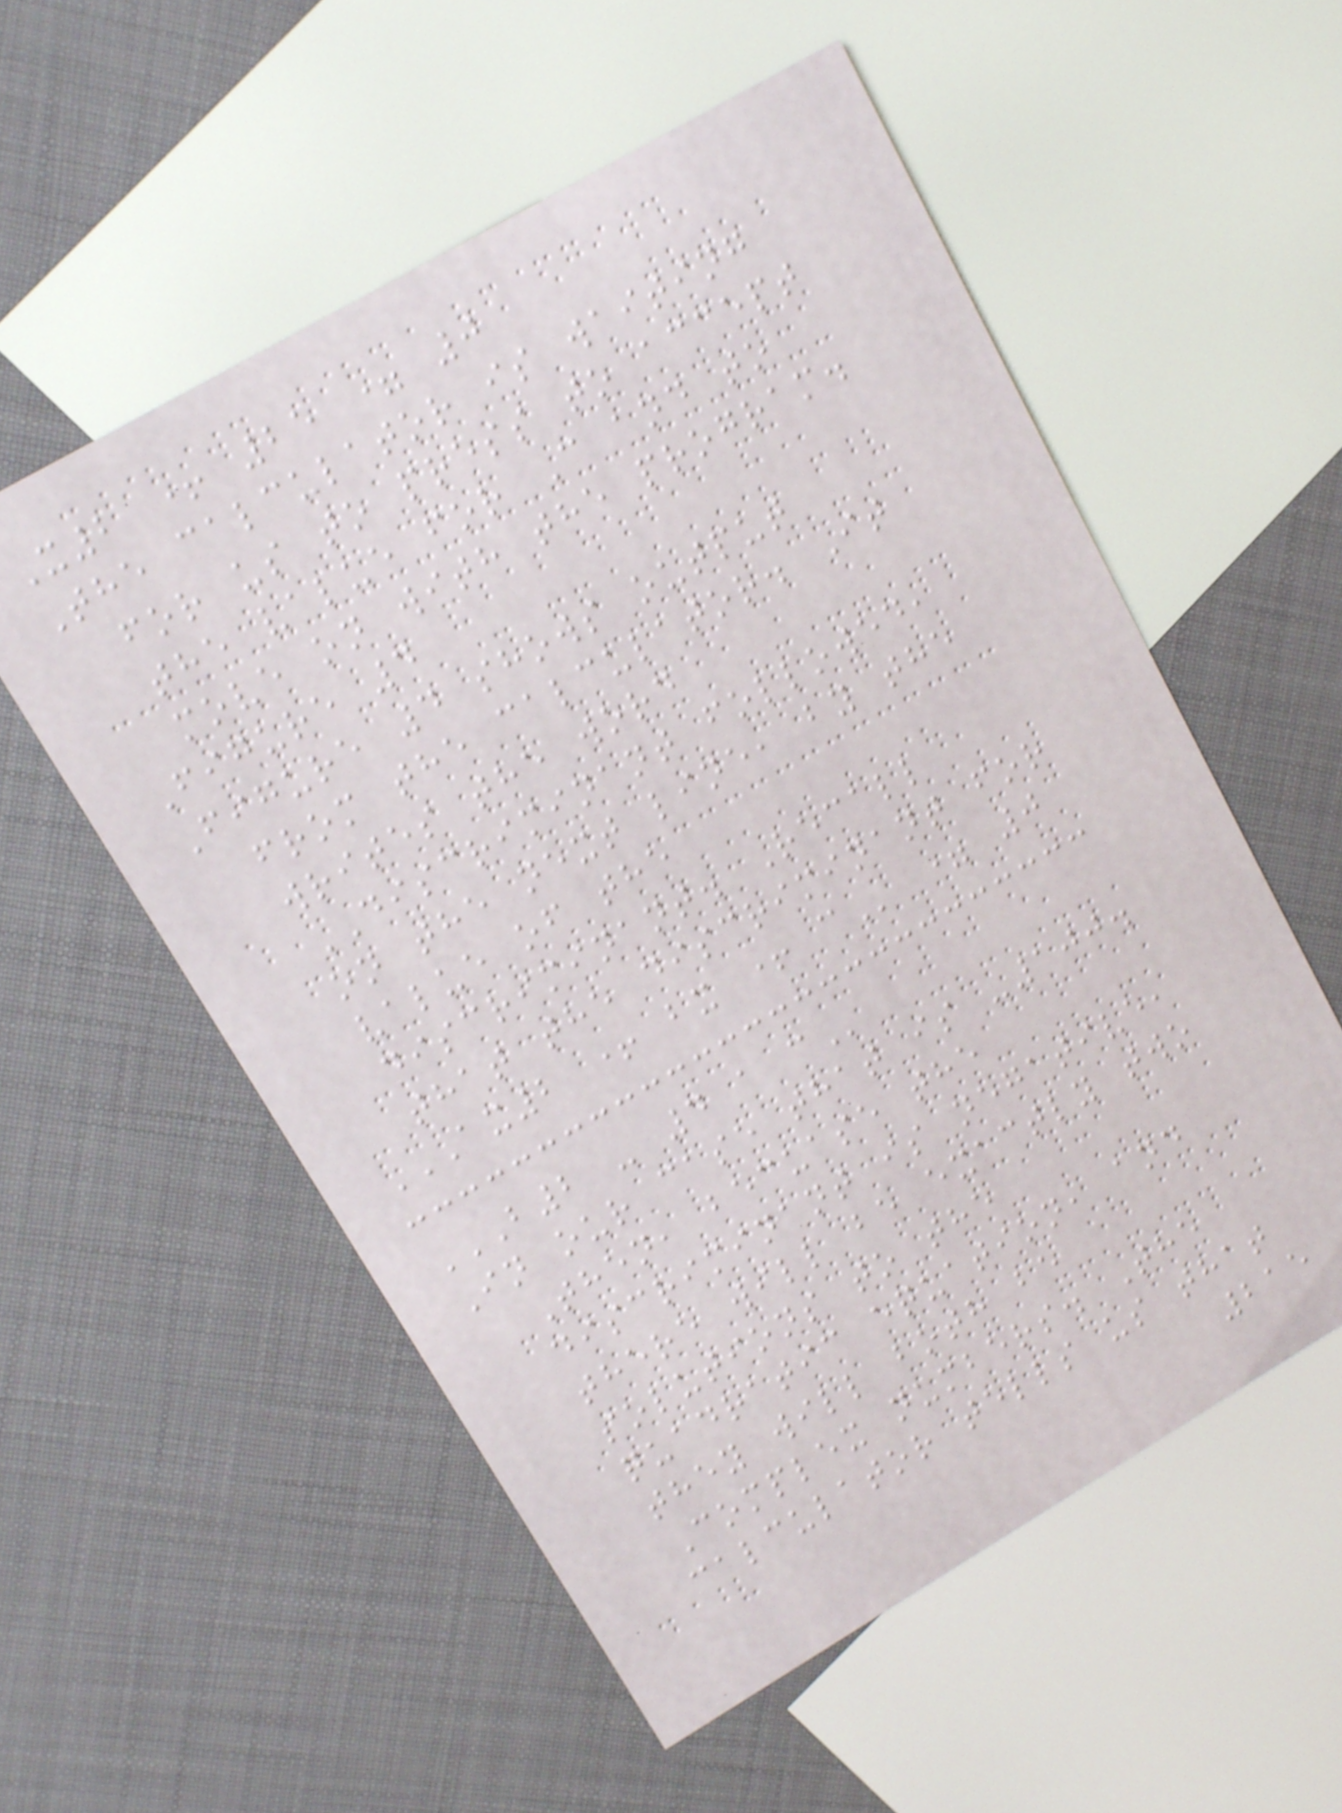X2 + 25 = 0
The calculator is waiting
for us to press to accept
the value for C and to
move on with the program.
Figure 4
Figure 4 shows output
from the calculator. It
writes the word
DISCRIMINANT followed,
on the next line, by the
value of the
discriminant. Recall
that the discriminant for
AX2 + BX + C = 0
B2 - 4 A C
In our case that is -100.
Then, becuase the
discriminant is negative,
there will be exactly two
solutions to the
quadratic equation, and
they will both be
Complex numbers. The
calculator tells us that
215
